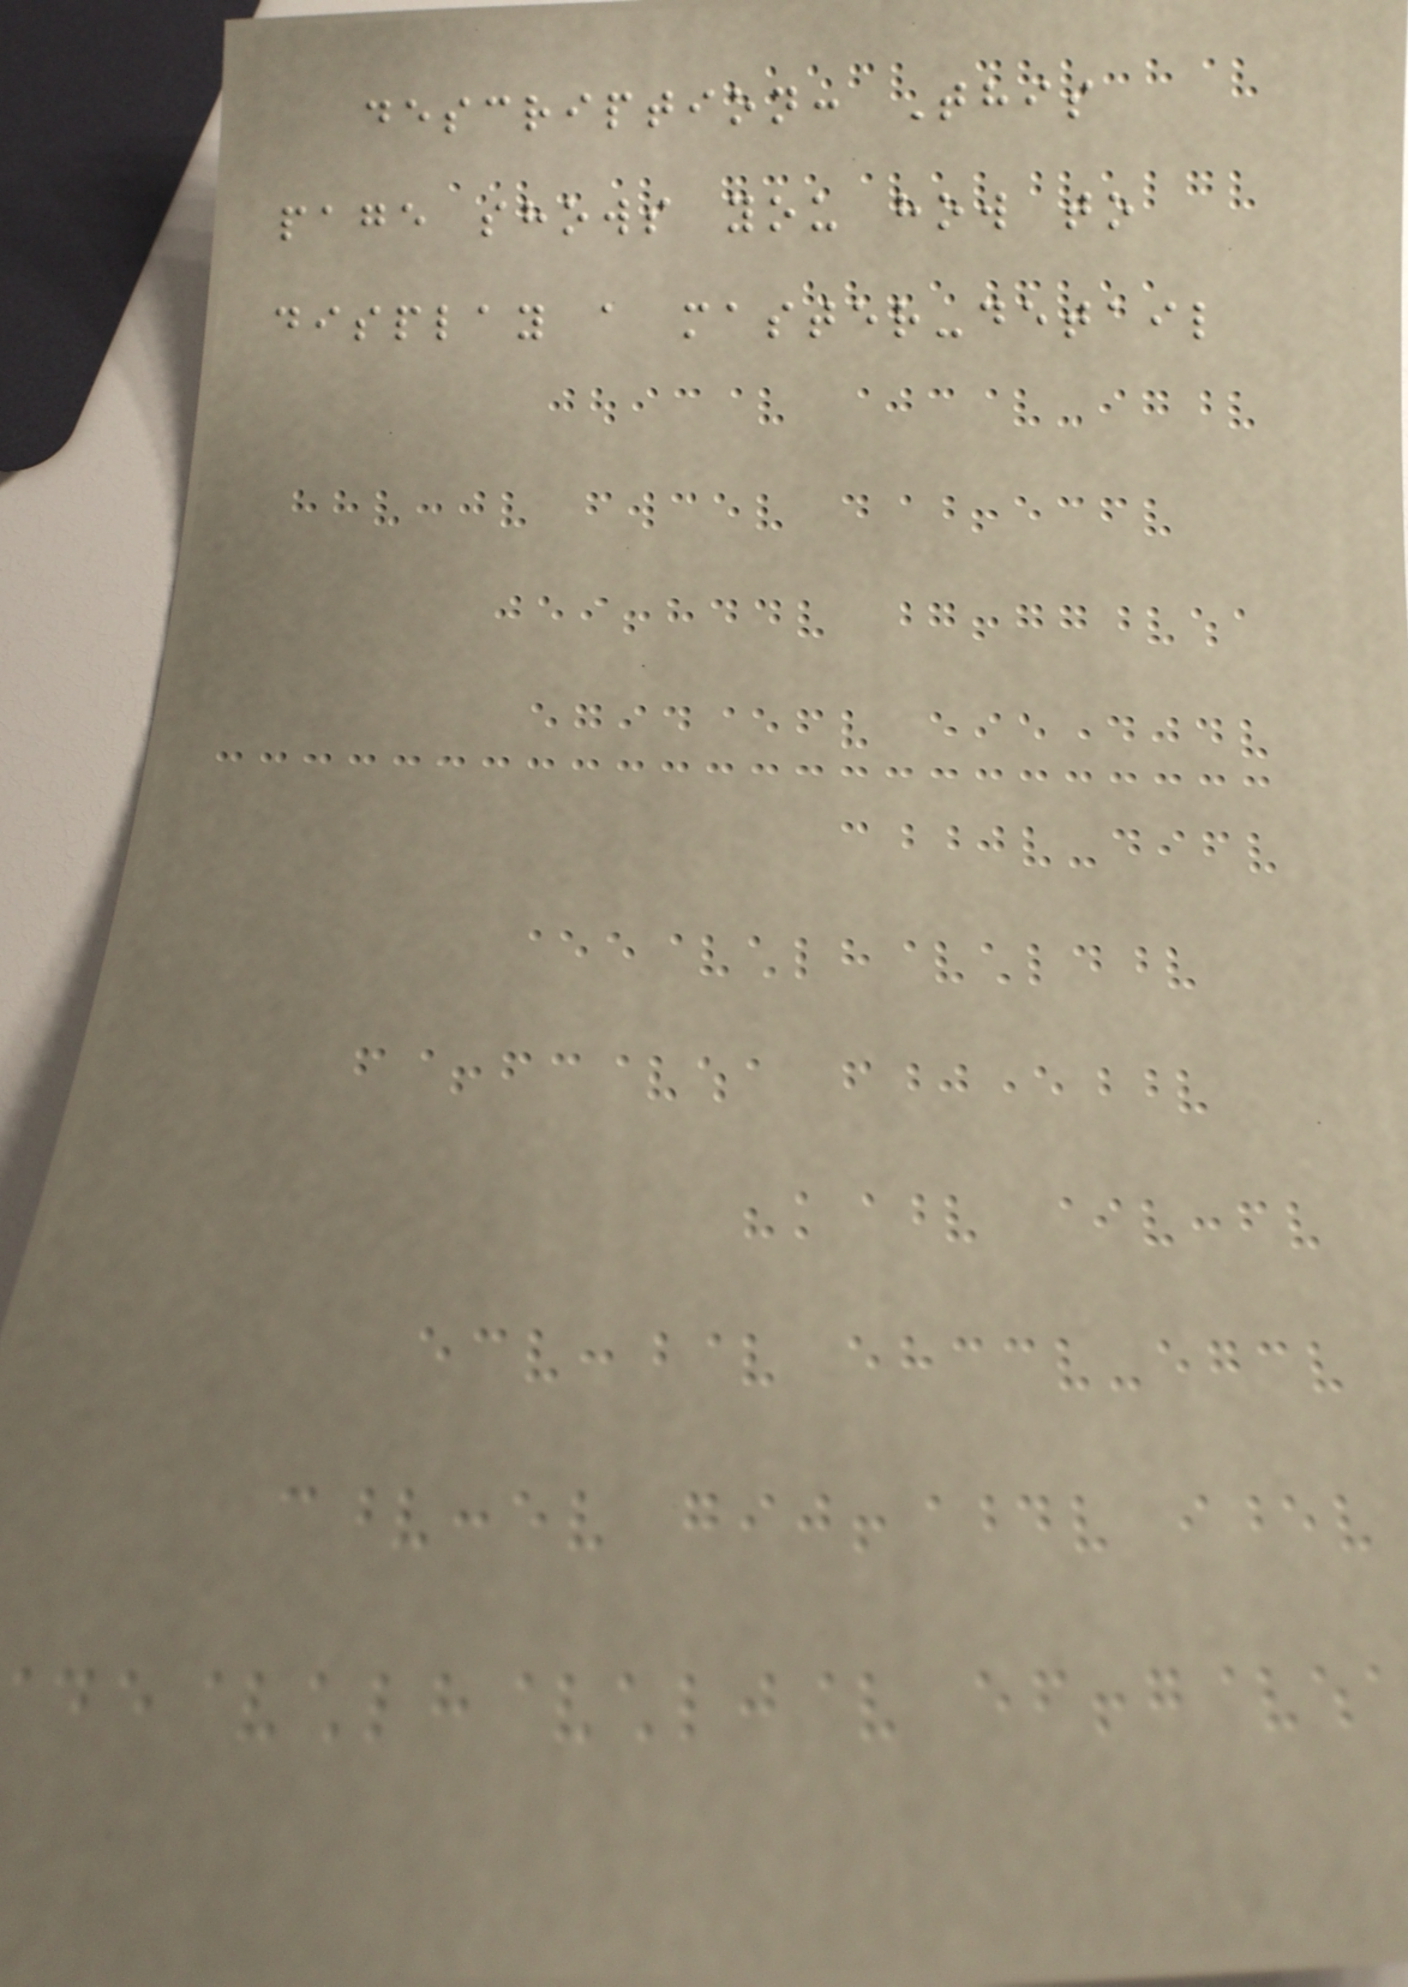description: This
page shows you how to
display a master-detail
